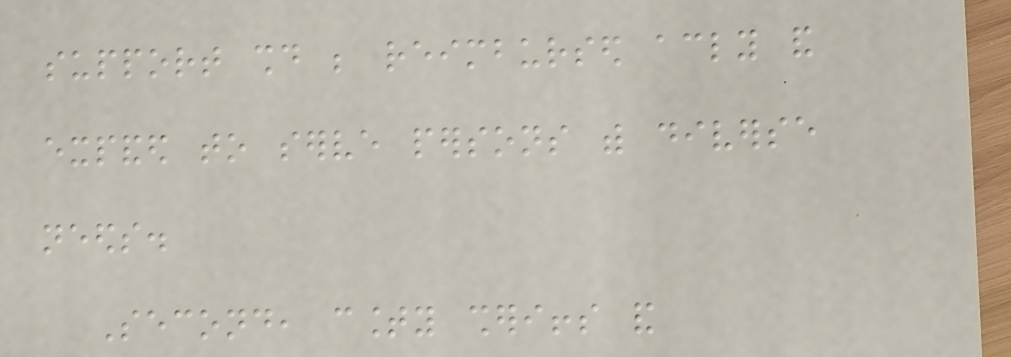support should be reimbursed accordingly and
expanded to serve persons with diverse
needs.
Second, county sheriffs and
